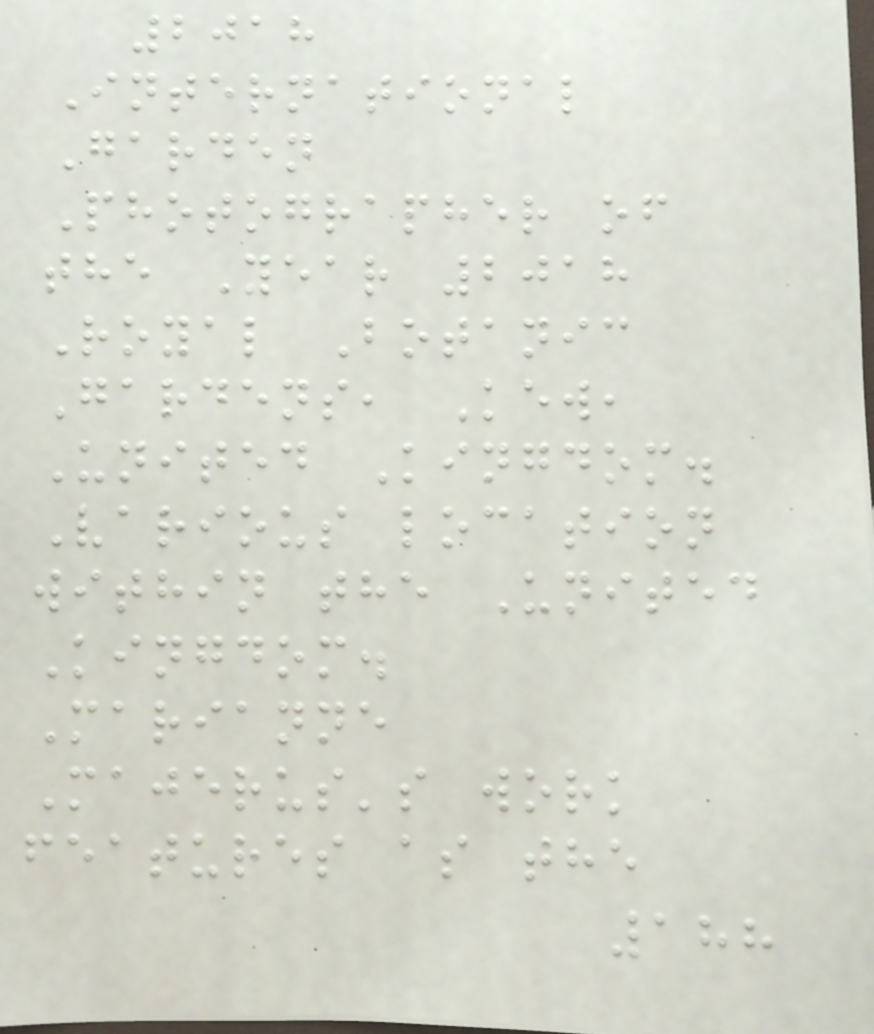2018
International
Garden
Photographer of
the Year 2018
Royal Botanic
Gardens, Kew,
United Kingdom.
Various location
within the United
Kingdom.
Marianne
Majerus's work
features as the
188
